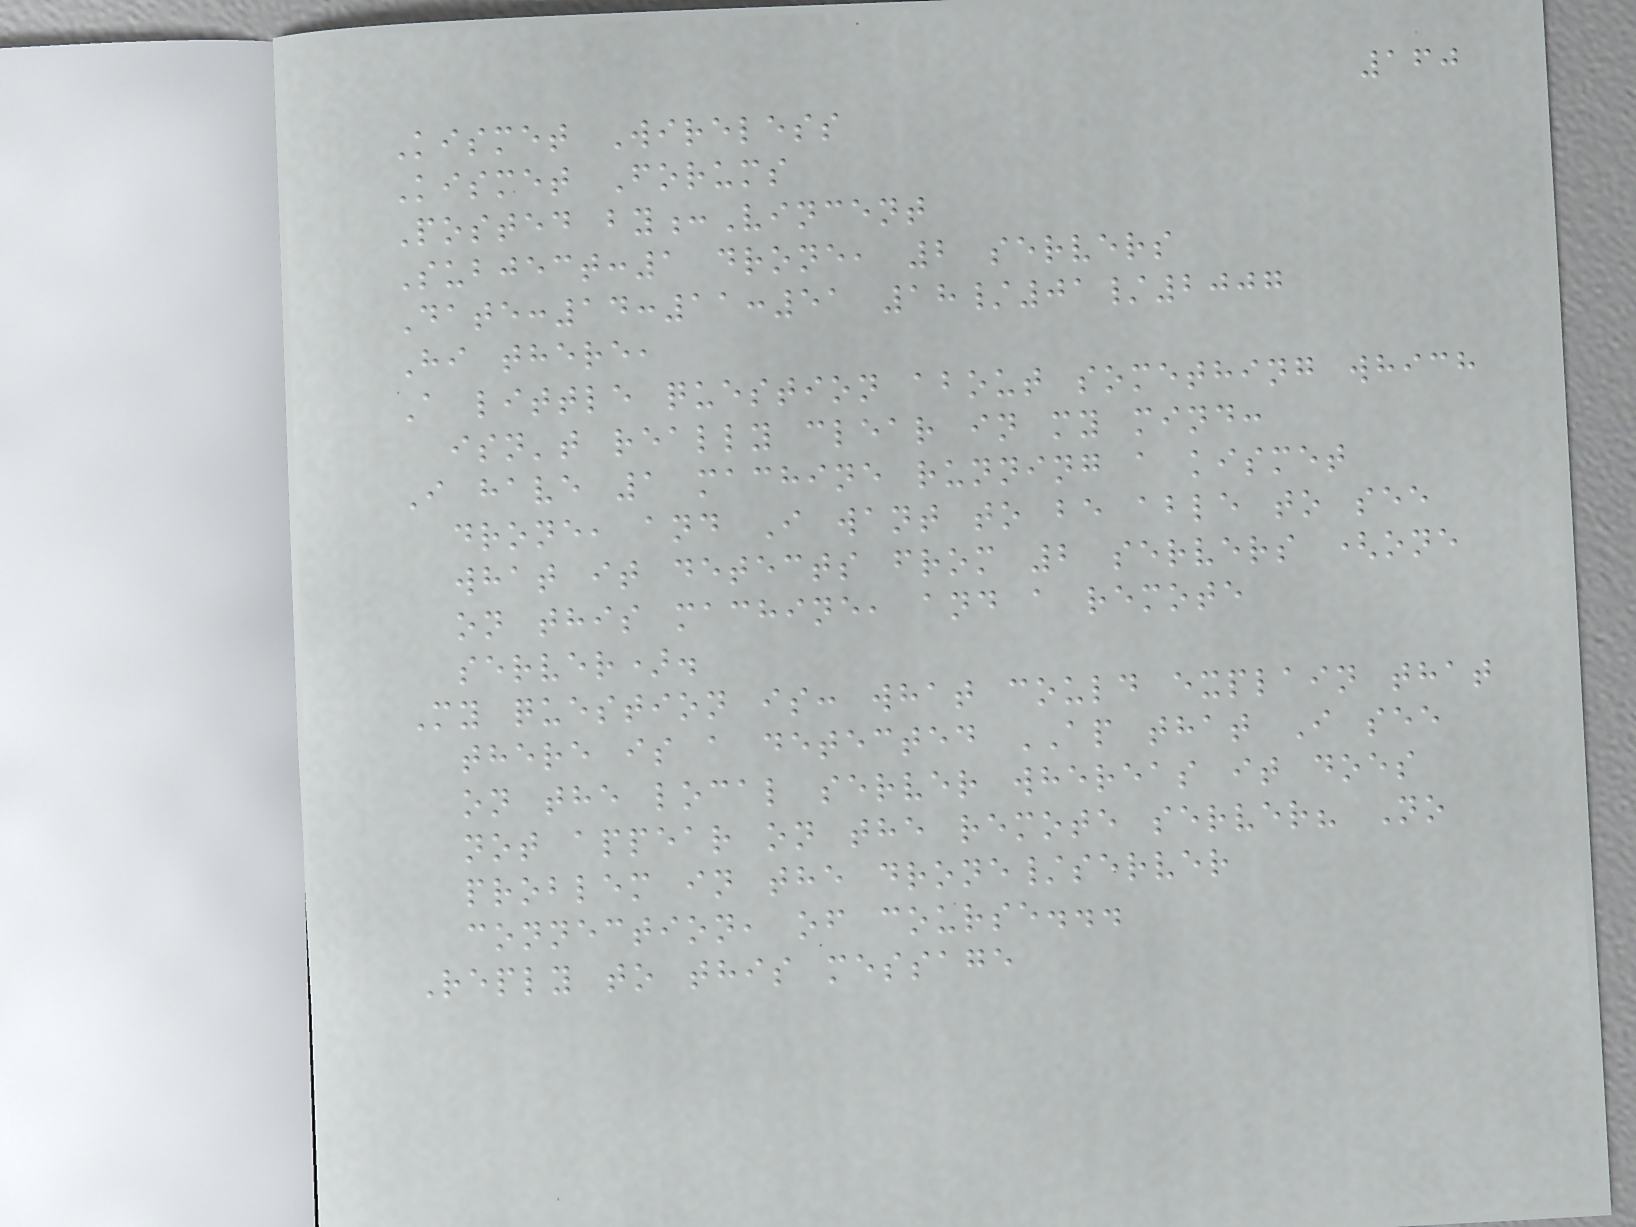160
Kismet Wireless
Kismet Forums
Posted by:Vincent
Subject:1 drone, 2 servers
Date:14:11:51 18/01/2007
Hi there,
A little question about something which
isn't really clear in my mind:
I have 1 machine running a kismet
drone, and I want to be able to see
what it detects from 2 servers (one
on this machine, and a remote
server).
My question is: what could explain that
there is a detected AP that I see
on the local server whereas it does
not appear on the remote server? No
problem in the drone/server
connection, of course...
Reply to this message
